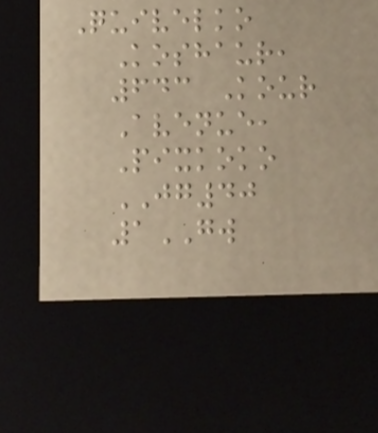Quivelko
Koshaur,
643 Kour
Avenue,
Pixkoko
JG40
1GW
